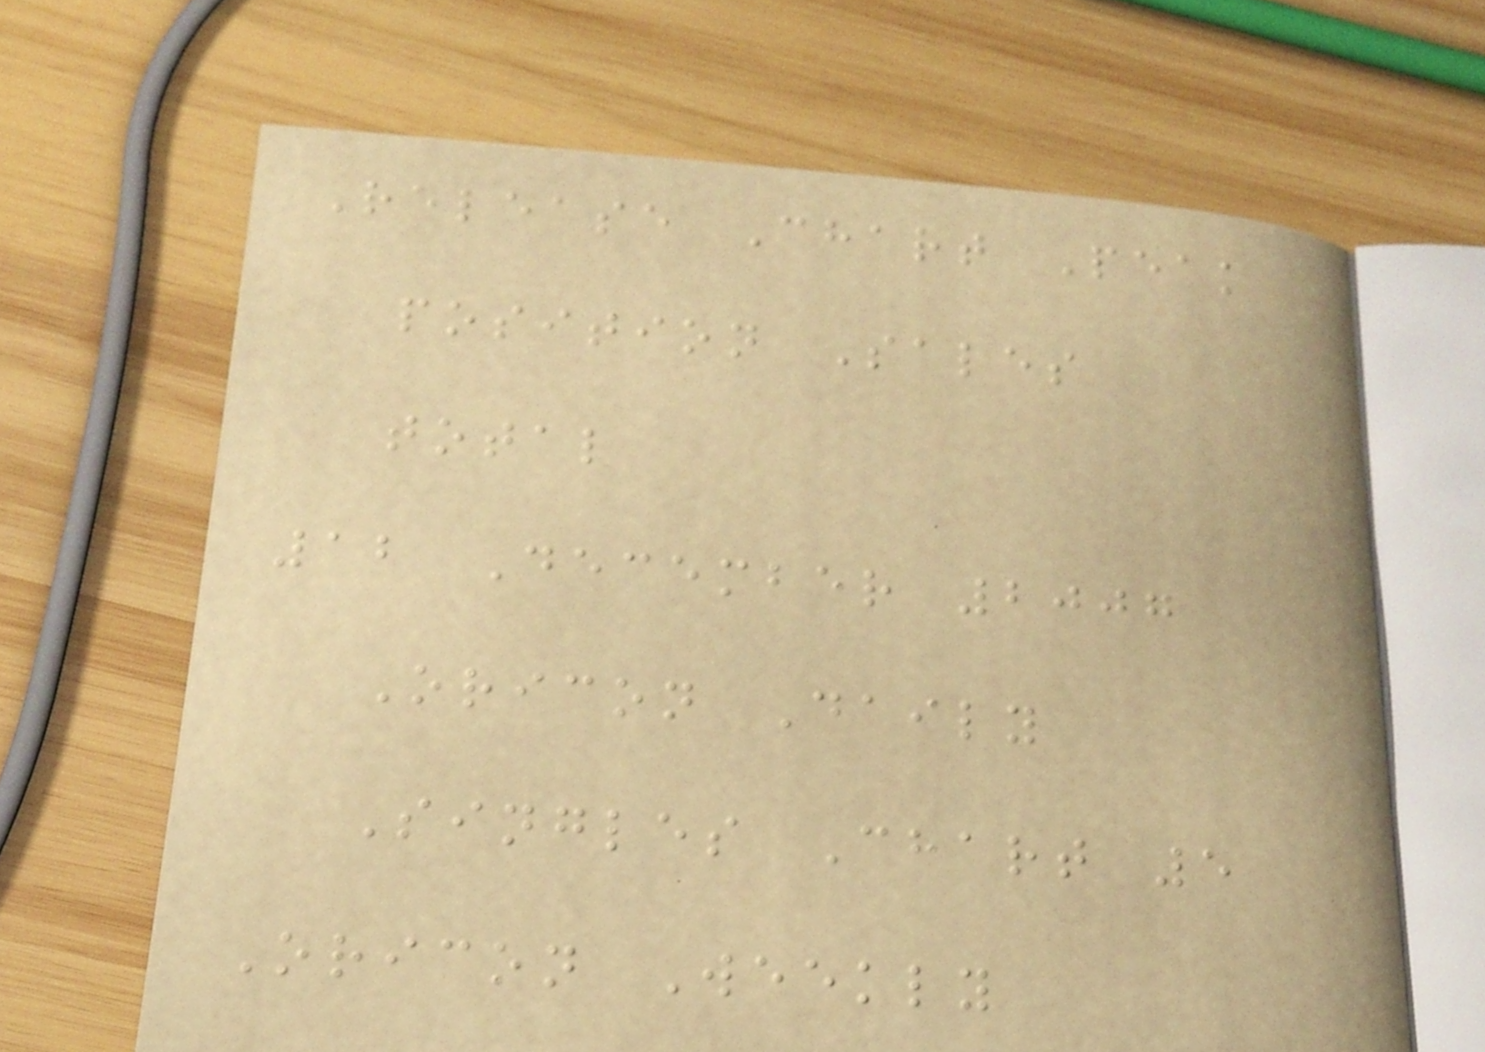Release Chart Peak
position Sales
total
12 December 2007
Oricon Daily
Singles Chart 5
Oricon Weekly
